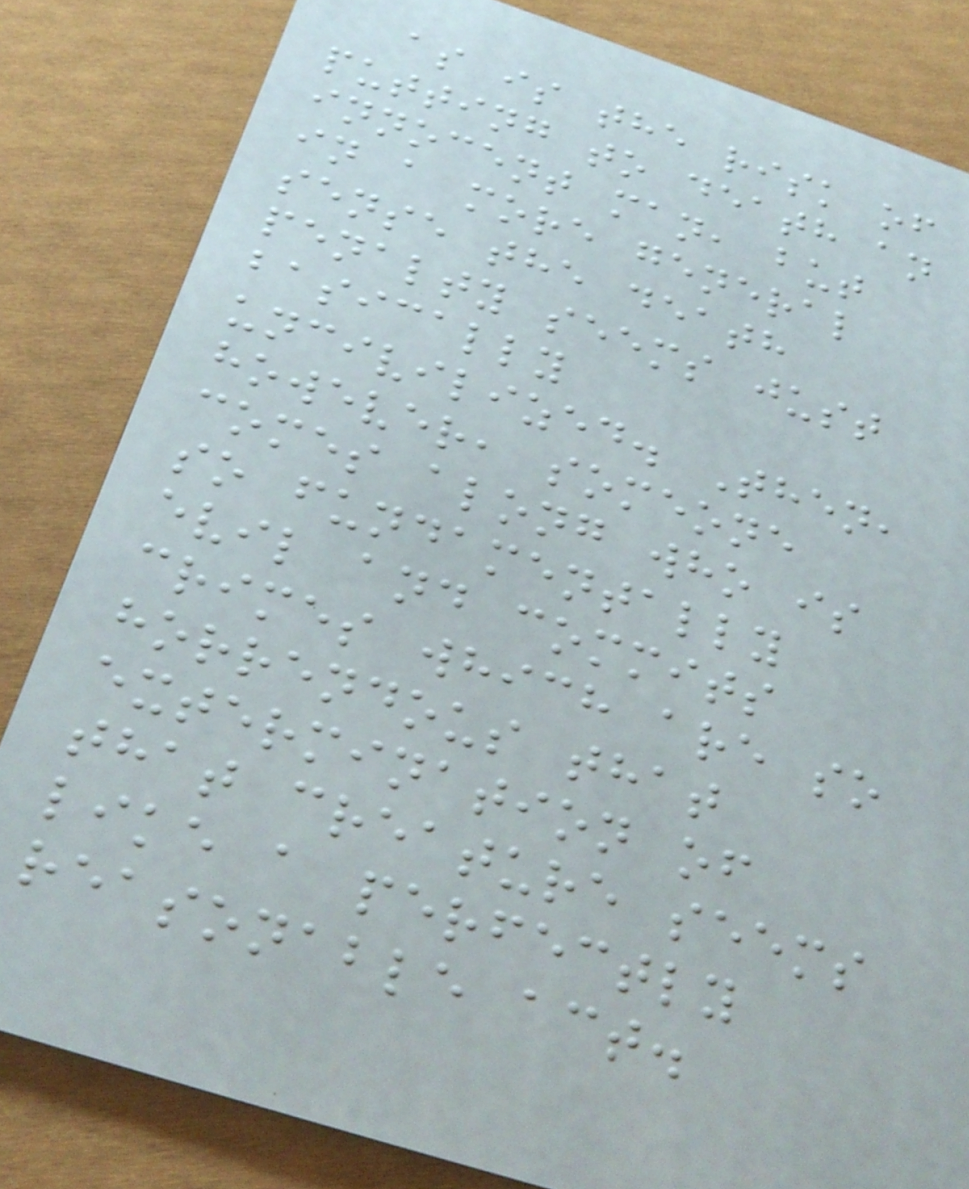as is the risk of
putting to death an
innocent man, but
in a more general
sense the death
penalty seems just
basically
uncivilized. Then,
however, someone
comes along who is
so fundamentally
evil and commits
crimes which are so
horrendous that
extermination of
that creature seems
like a perfectly
reasonable act.
